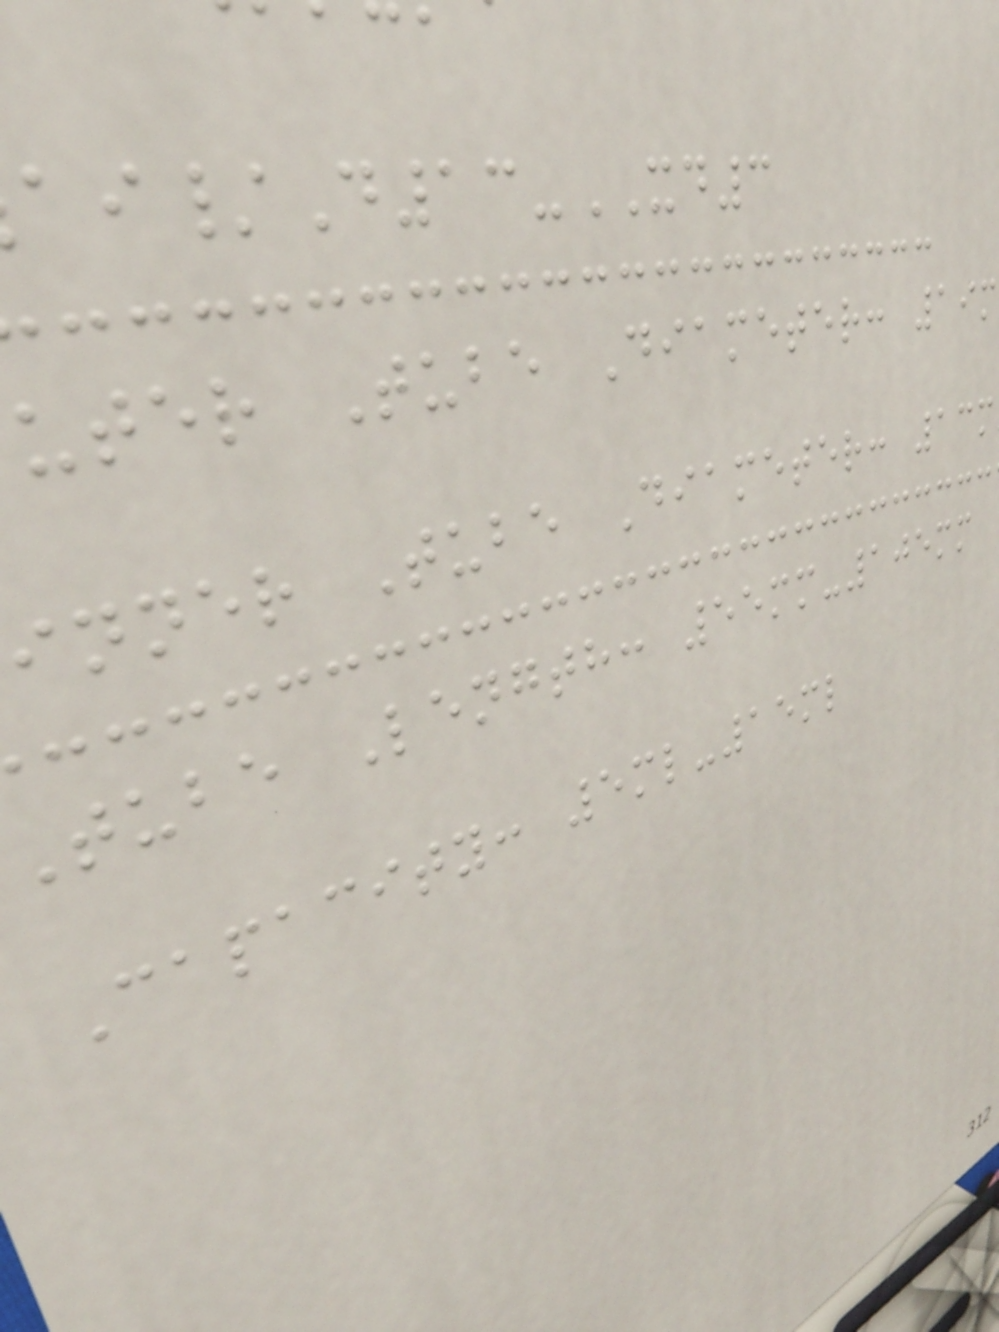/D13-XD3
uter Tube Diameter: 19m
inner Tube Diameter: 13m
tube Length: 55mm-105mm
Capacity: 5ml-15ml
